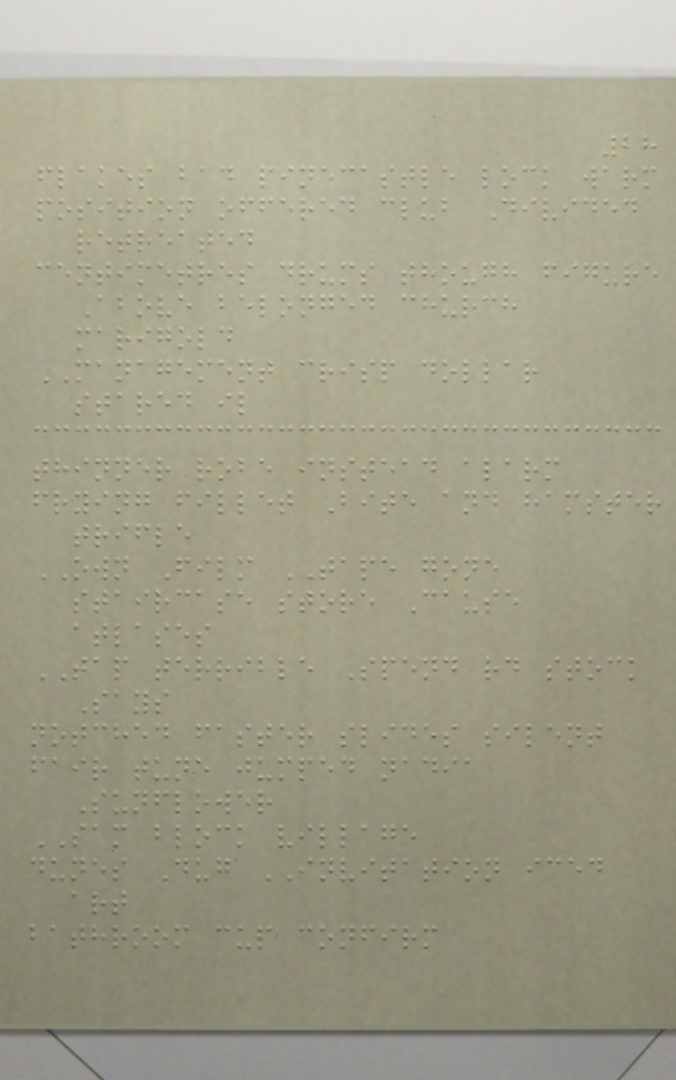28
flakes bad pinecastle lock warm
position offered club Divided
retreated
centimetres drums though figure
Above belonged church
marigold
MANAGEMENT crisp dollar
stared il
thinner robe instead alarm
frying fillet Bite and hamster
trifle
OWN Film TAPE gone
staircase store Cause
atlases
TAP terrible Spend rd stock
Says
notched faster slides silent
fair tune jumped nadia
Sunflower
SAM block village
dunes Dug INVITATION iced
art
bathroom cup confirm
